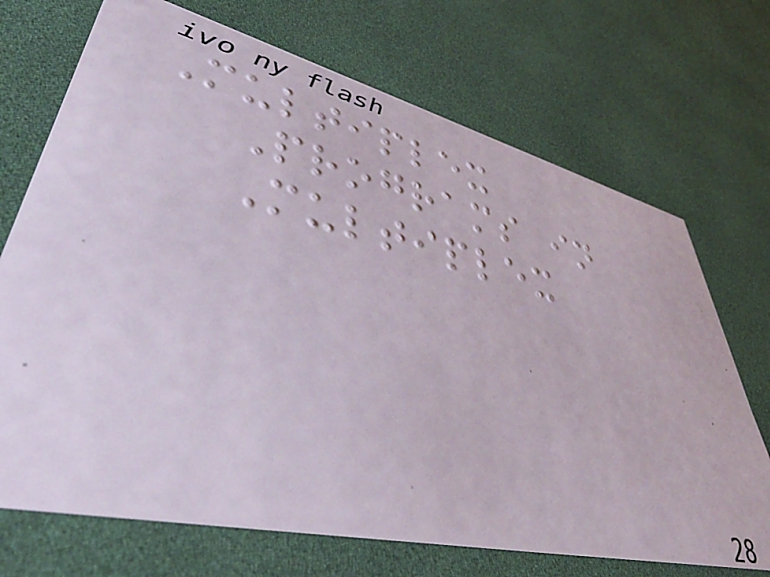Multiplex
Programs in
Multiplex
